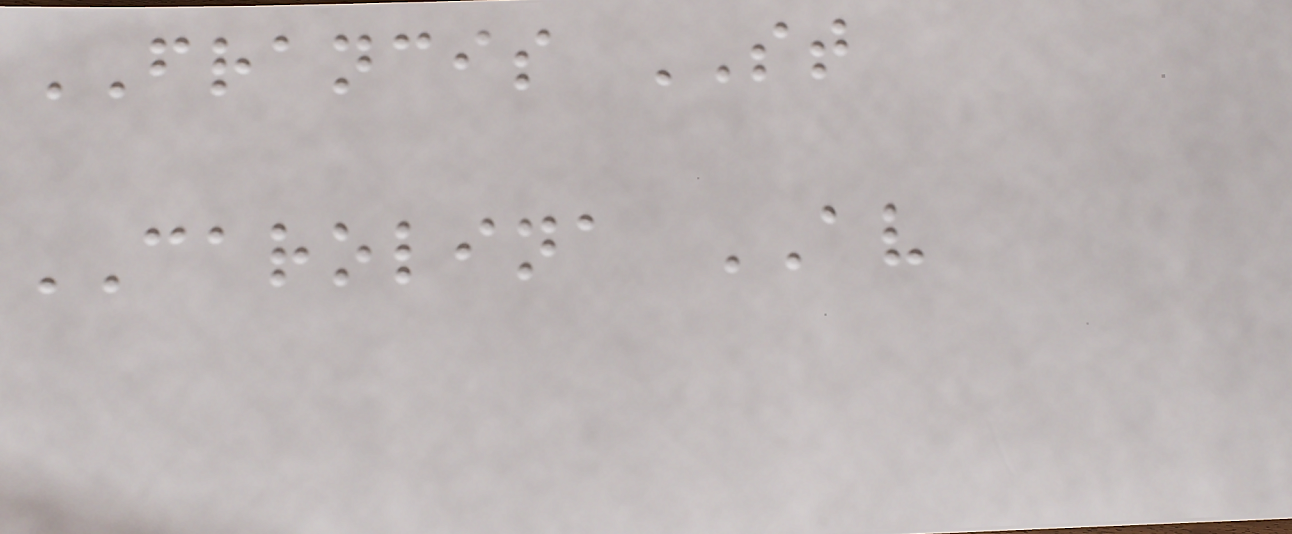FRANCIS ST
CAROLINA AV
